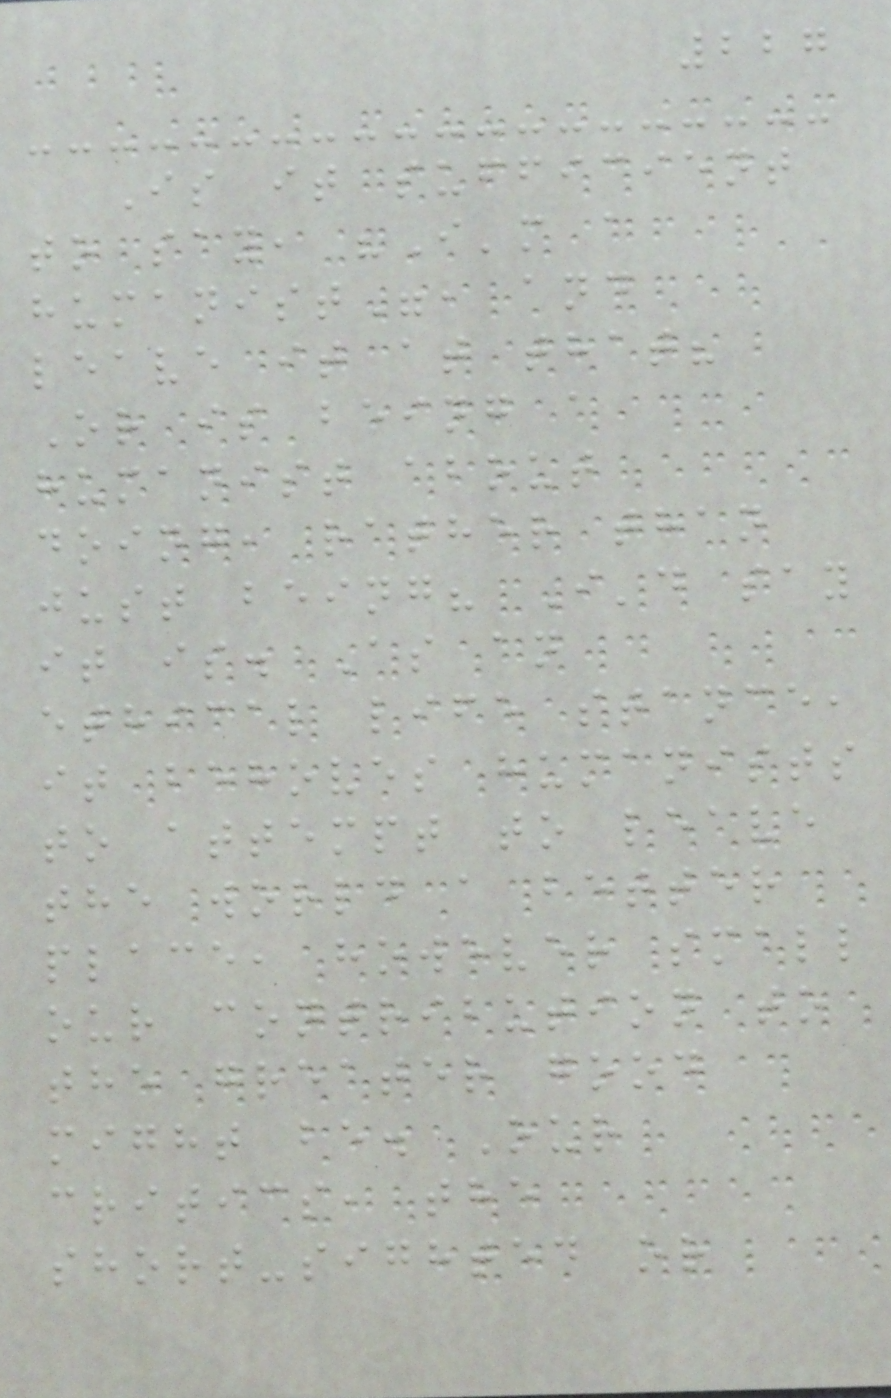227
Is it sufficient
to say, "I'm a
humanist", and
leave it at that?
Or is being a
humanist about
doing, rather than
just being? I'd say
it is. As an
ethical life stance,
it behoves humanists
to attempt to leave
the world a better
place, however small
our contribution to
the greater good
might be. Our
critics, the
short-sighted or
